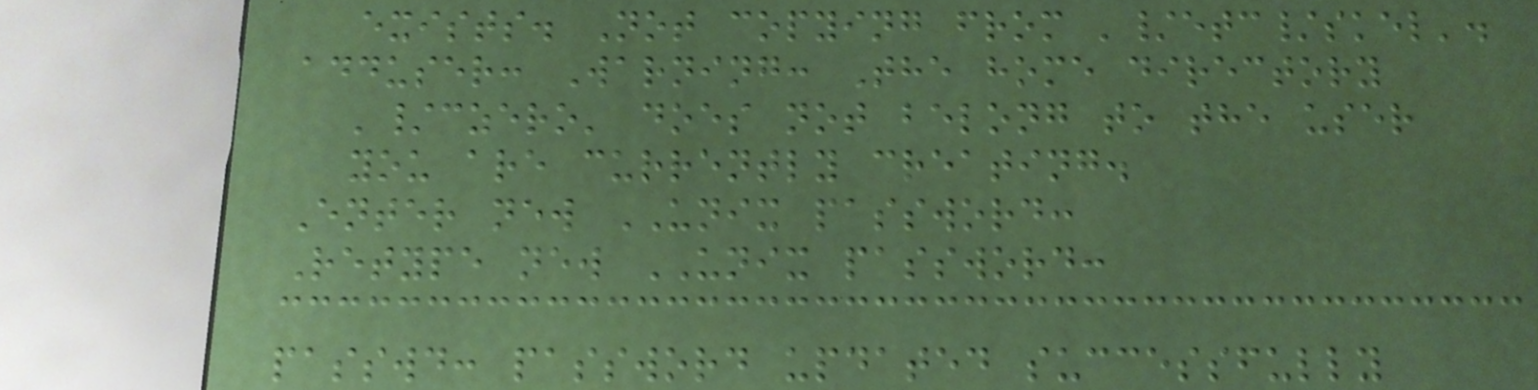exists. Not copying from '/etc/skel'.
adduser: Warning: The home directory
'/czero' does not belong to the user
you are currently creating.
Enter new UNIX password:
Retype new UNIX password:
passwd: password updated successfully
